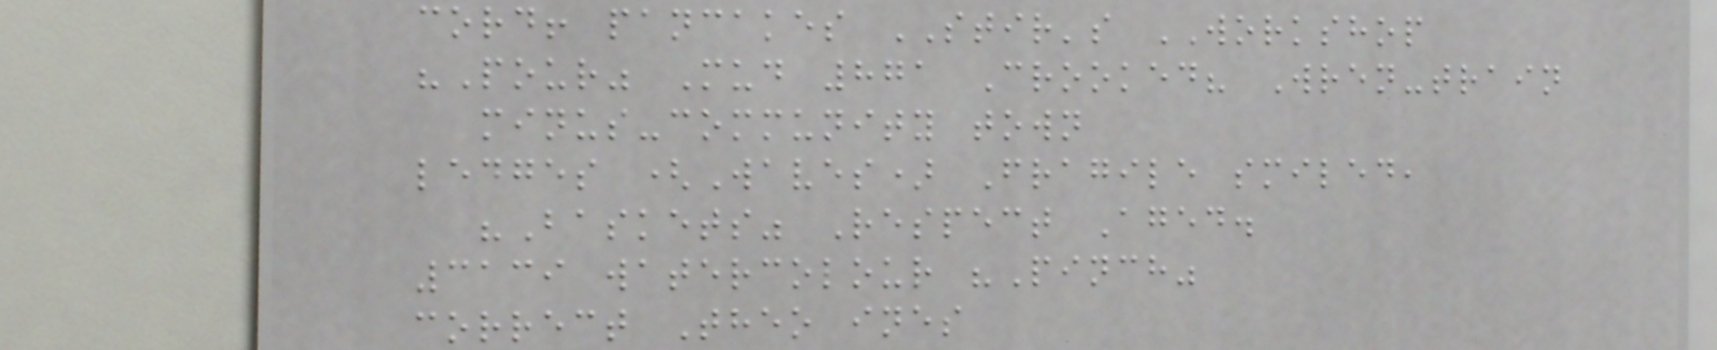cord! pancakes STIR's WORKSHOP
"Pour" Mud 871 Crooked? Wren-train
minus-community town
ledges (Waves) Fragile smiled,
"Baskets" Respect Aged.
3139 watercolour "Pinch"
correct Theo ines
